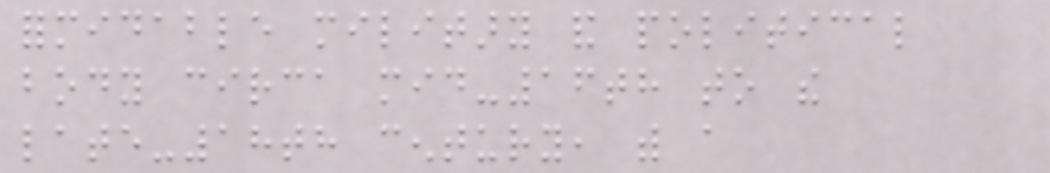formidable military and political
body circa mid-16th to the
late-18th century, with a
